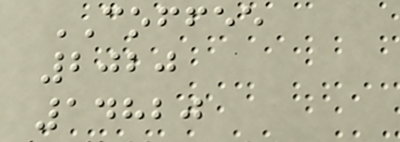COFFEE
2020
14820
